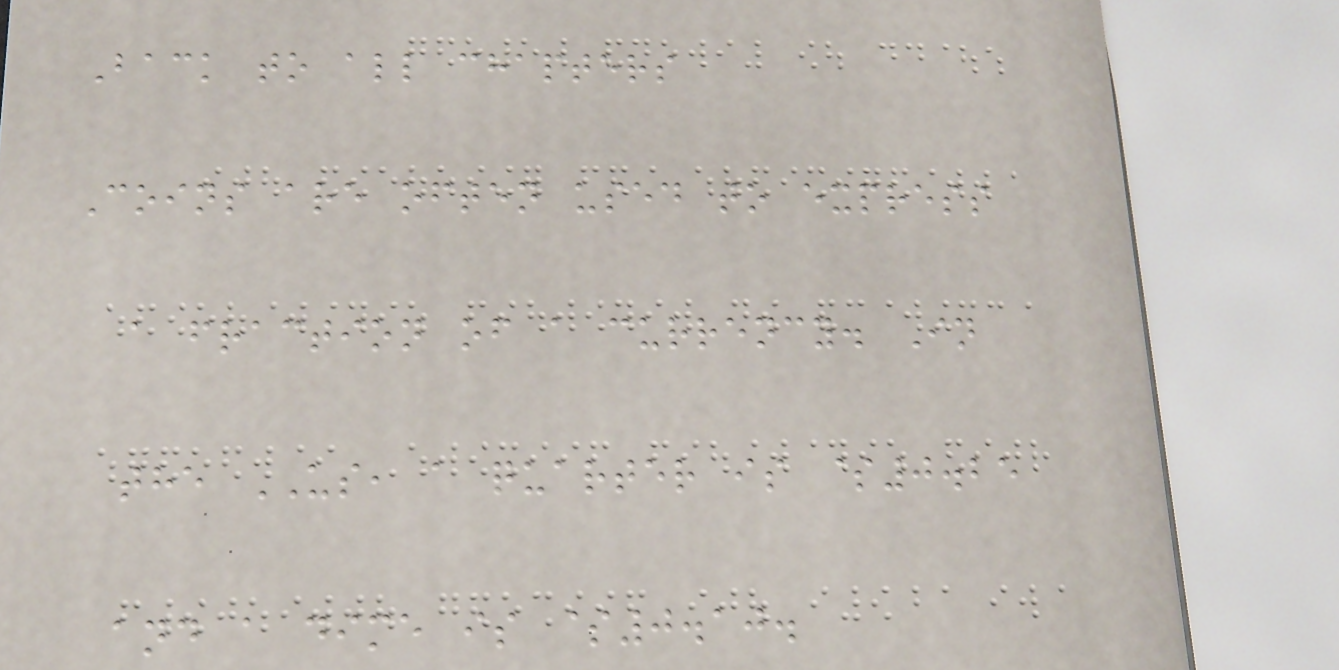Back to all chapters
Coins are often used to express
a fraction of a currency. In
the US, a quarter is $0.25
and a dime is $0.10.
